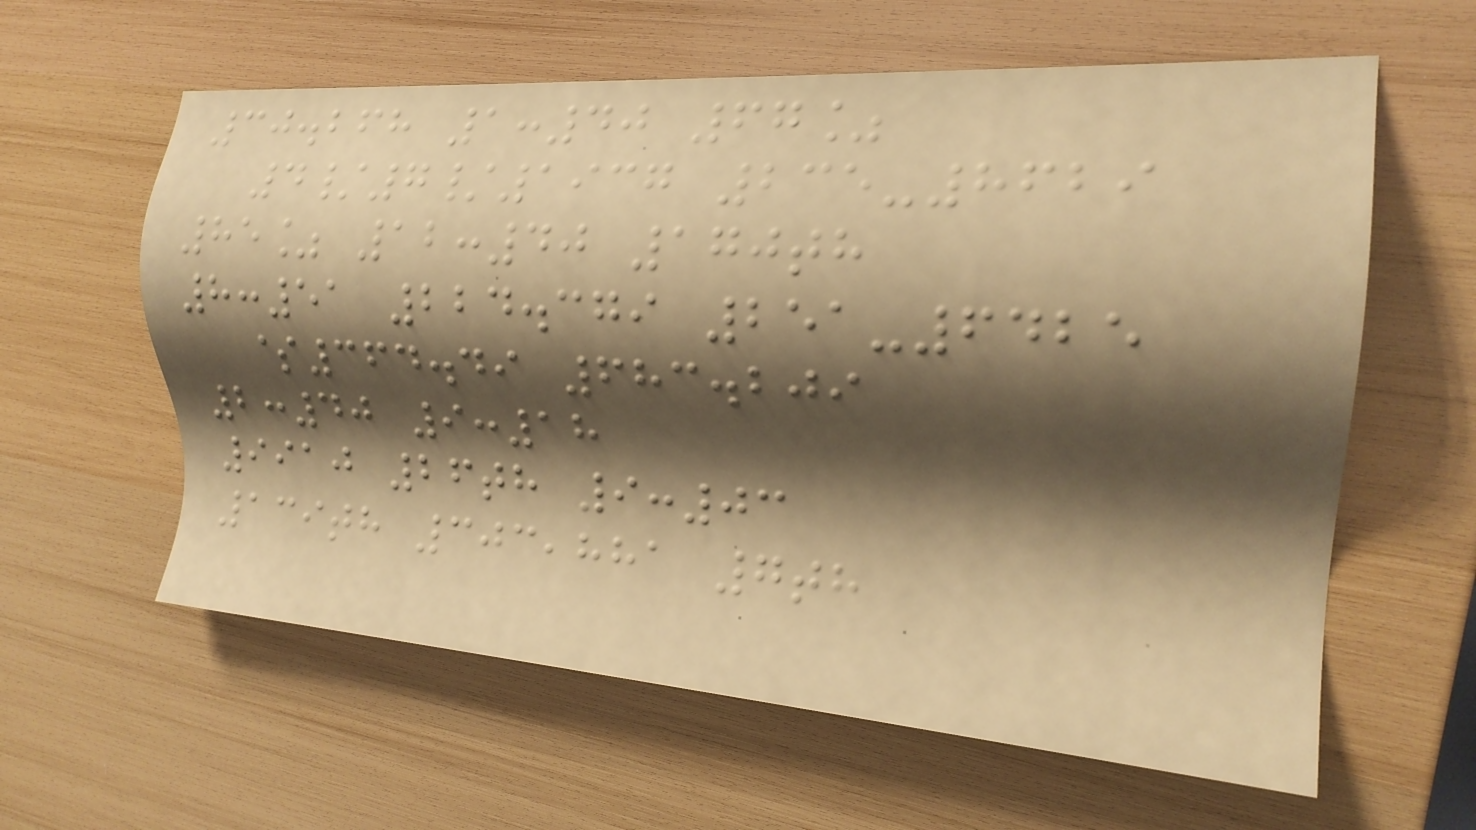30.268 1:40 67%
4/7/1937 235-8629
85% 12:40 170th
8:51 224.379 251-6425
$364.49 683.209
2:40 9:18
9910 26th 9:03
139th 303,881 7th
